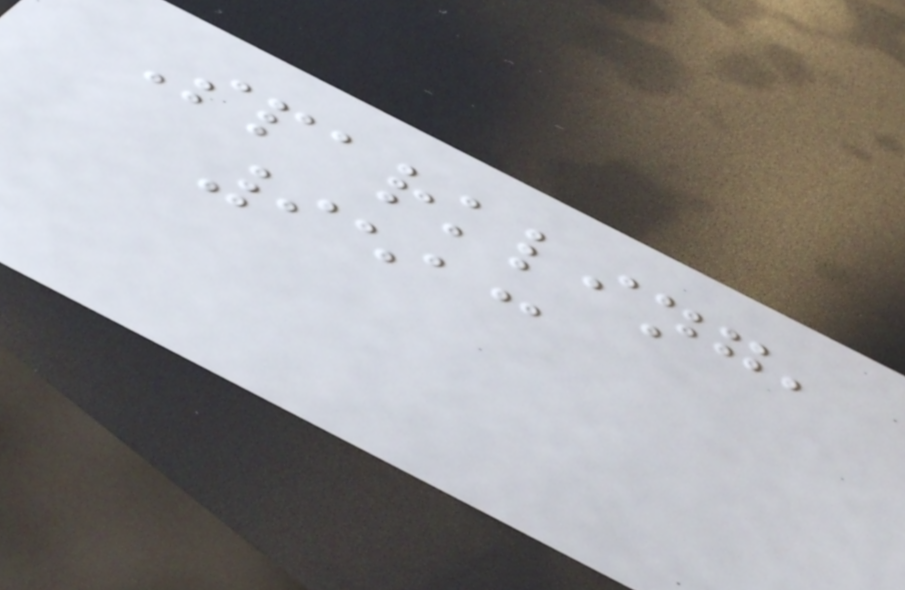Sparkling,
9513
